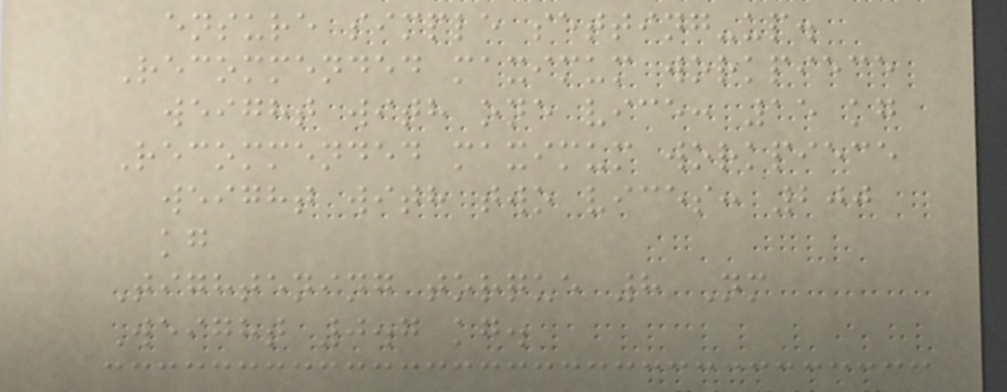ensure simple setting-up.
Recommended maximum workpiece
weight with one vice: 15 kg
Recommended maximum workpiece
weight with two vices: 200
kg
Tightening torque 8 Nm
Weight 0.7 kg.
